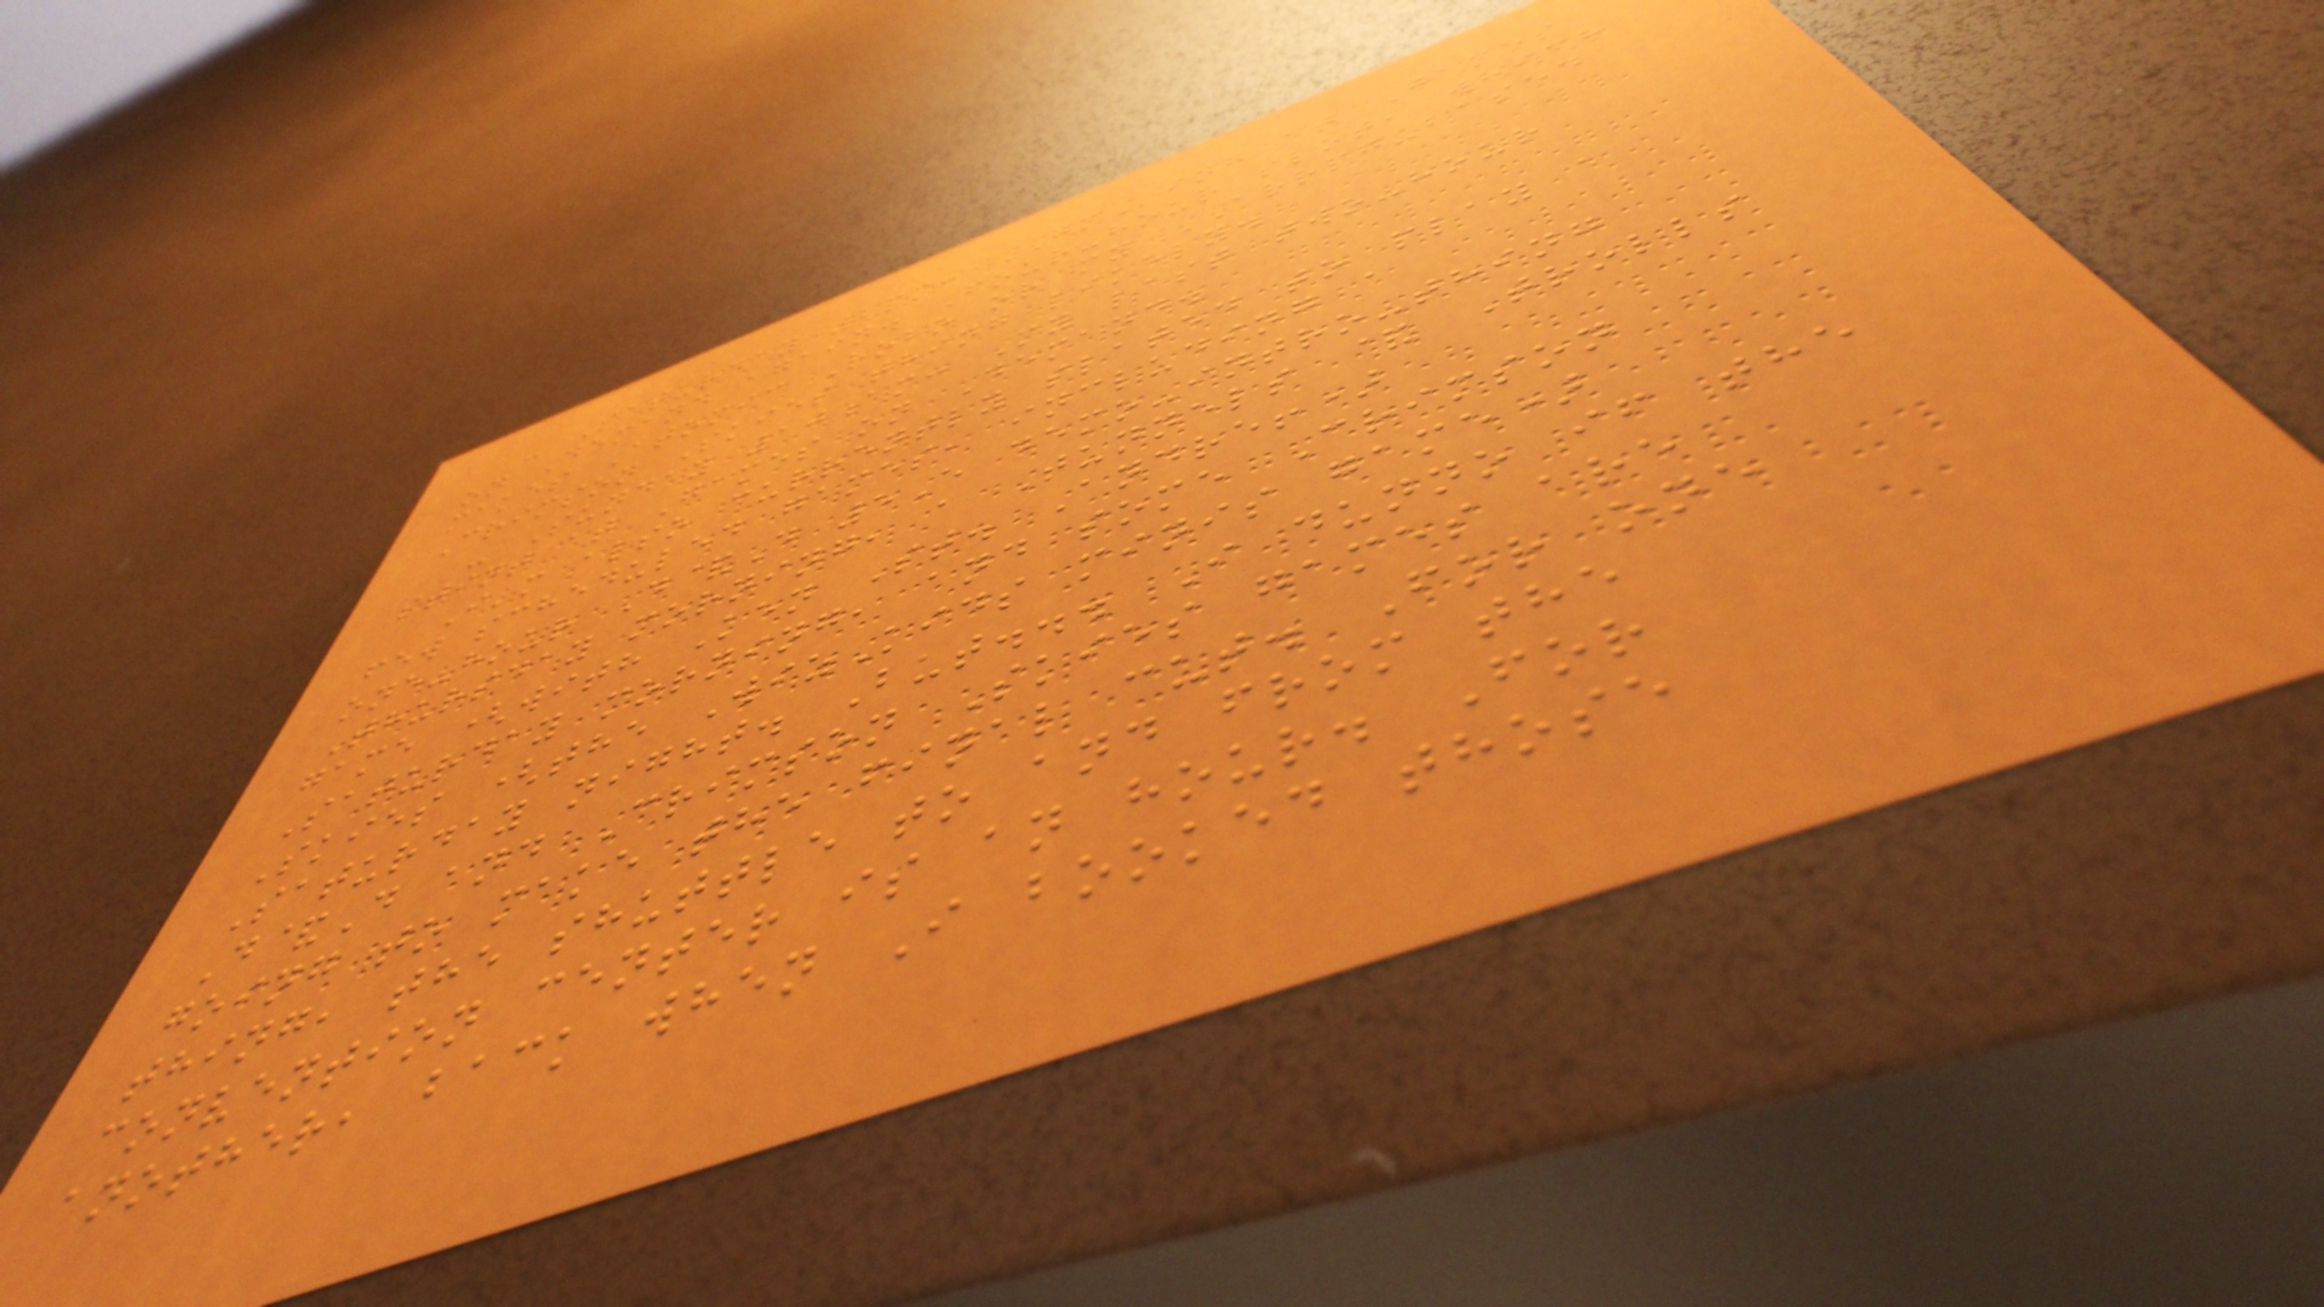- Saturday 2pm: GMing at Games
on Demand again. Four-hour slot, which
makes Atomic Robo or my ARRPG-based
Crimson Skies thing likely.
- Sunday 10am: My last two-hour
stint at Games on Demand.
I'm also currently slated to play a
few scheduled games, including a
one-hour D&D 5E demo-intro-thing
Thursday morning, a Tunnels & Trolls
game (with Ken St. Andre!)
Saturday morning, and some Crimson
Skies (the WizKids minis game)
Saturday night. But... I dunno if the
D&D and Crimson Skies games are
going to make the final cut. For one
thing, the shuttle to and from the
convention center is an hour. For
another, back when I booked those
